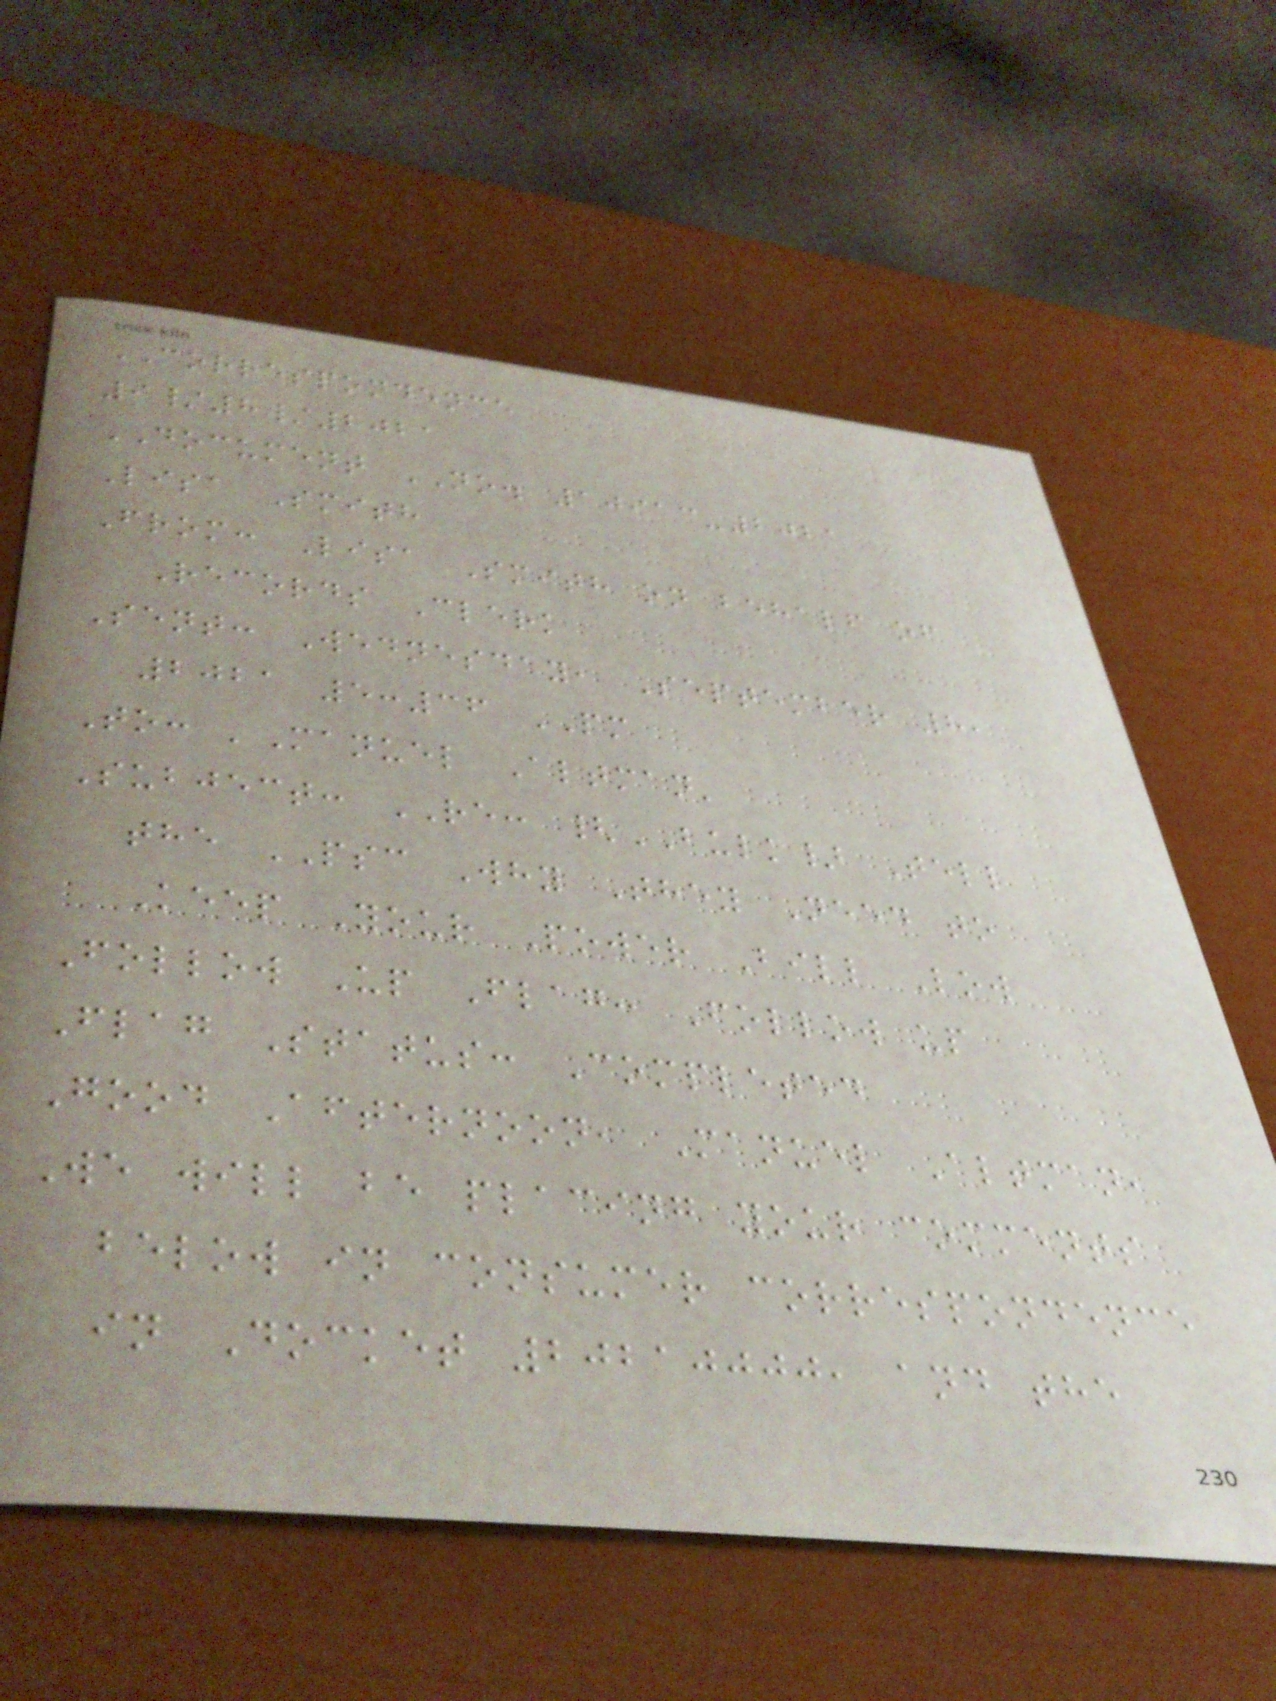CORRESPONDENCE
9/8/2021
DOCUMENT NO. 10913-2021
Lisa Smith
From: Lisa Smith on behalf of
Records Clerk
Sent: Wednesday, September 8,
2021 5:36 PM
To: 'Manuel Altman'
Subject: RE: {BULK} Tell
the PSC Why They Need to
Keep Your Power Bill Low
Follow Up Flag: Follow up
Flag Status: Completed
Good Afternoon, Manuel Altman,
We will be placing your comments
below in consumer correspondence
in Docket 20210000, and the
